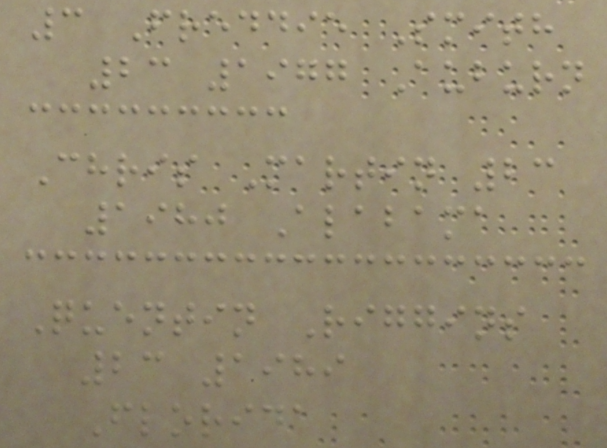3 Freddie Smith
23 1977 Auburn
Chris Martin 23
1980 Alabama
Quentin Riggins
23 1989
Florida
